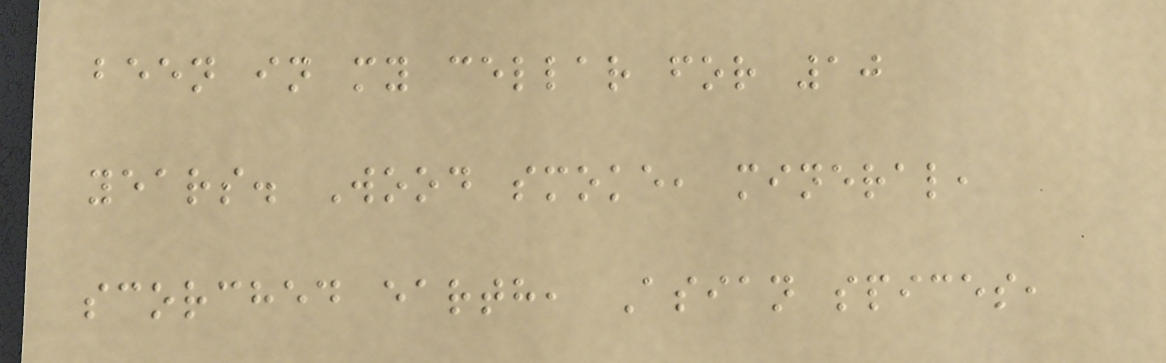been in my cellar for 10
years. Wood smoke, mineral,
scorched earth, Asian spices,
